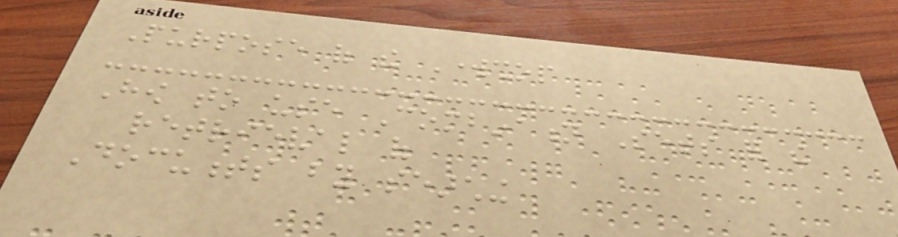Purpose of the Workshop
How to use Combination Sets for the
retrieval of
Documents by searching
